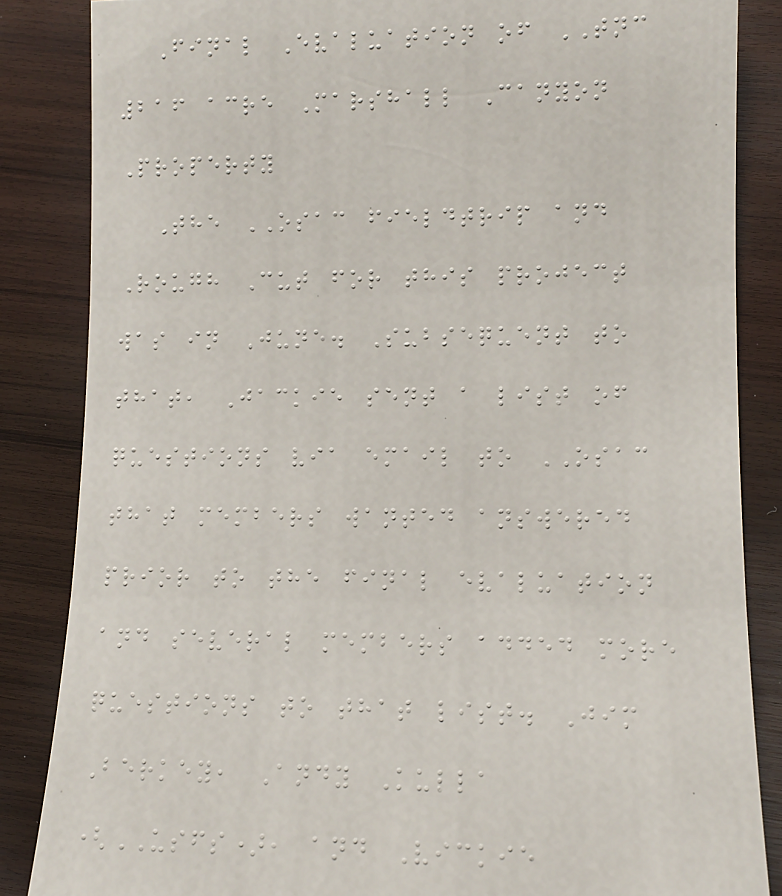Final Evaluation of TNC
216 acre Marshall Canyon
Property
The OSAC fieldtrip and
Rough Cut for this project
was in June. Subsequent to
that, Jackie sent a list of
questions via email to OSAC
that members wanted answered
prior to the final evaluation
and several members added more
questions to that list. Jim
Berkey, Andy Kulla
(USFS), and Vickie
